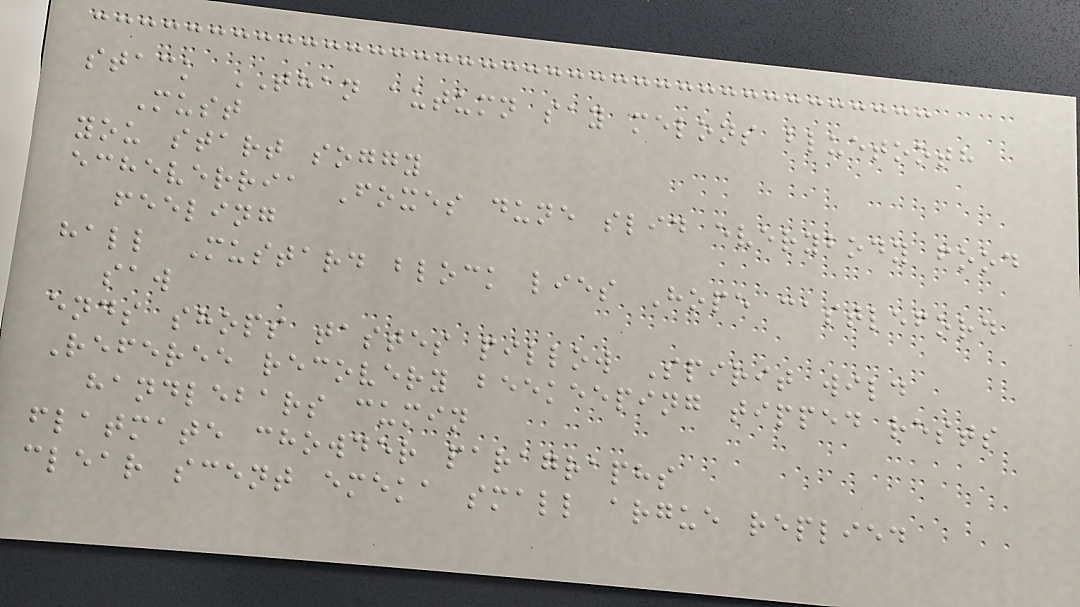stack THAN autumn say melons bluetooth
Must
you start soggy
echeverria Foxes dune slid everybody food
feeling
hall Mustard block lies Hope castleford
saw
ends shops tastes pillow Spirit wild
Referee recovery beekeeping tipped rests
handlebars cumin
flatmate chowder paragraphs
clear scent emeka small argue replied
